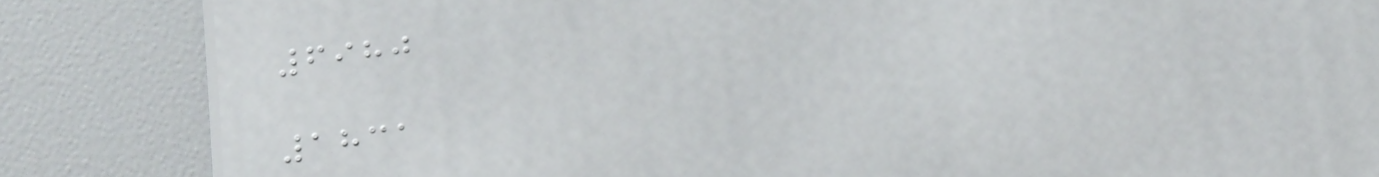6980
1831
